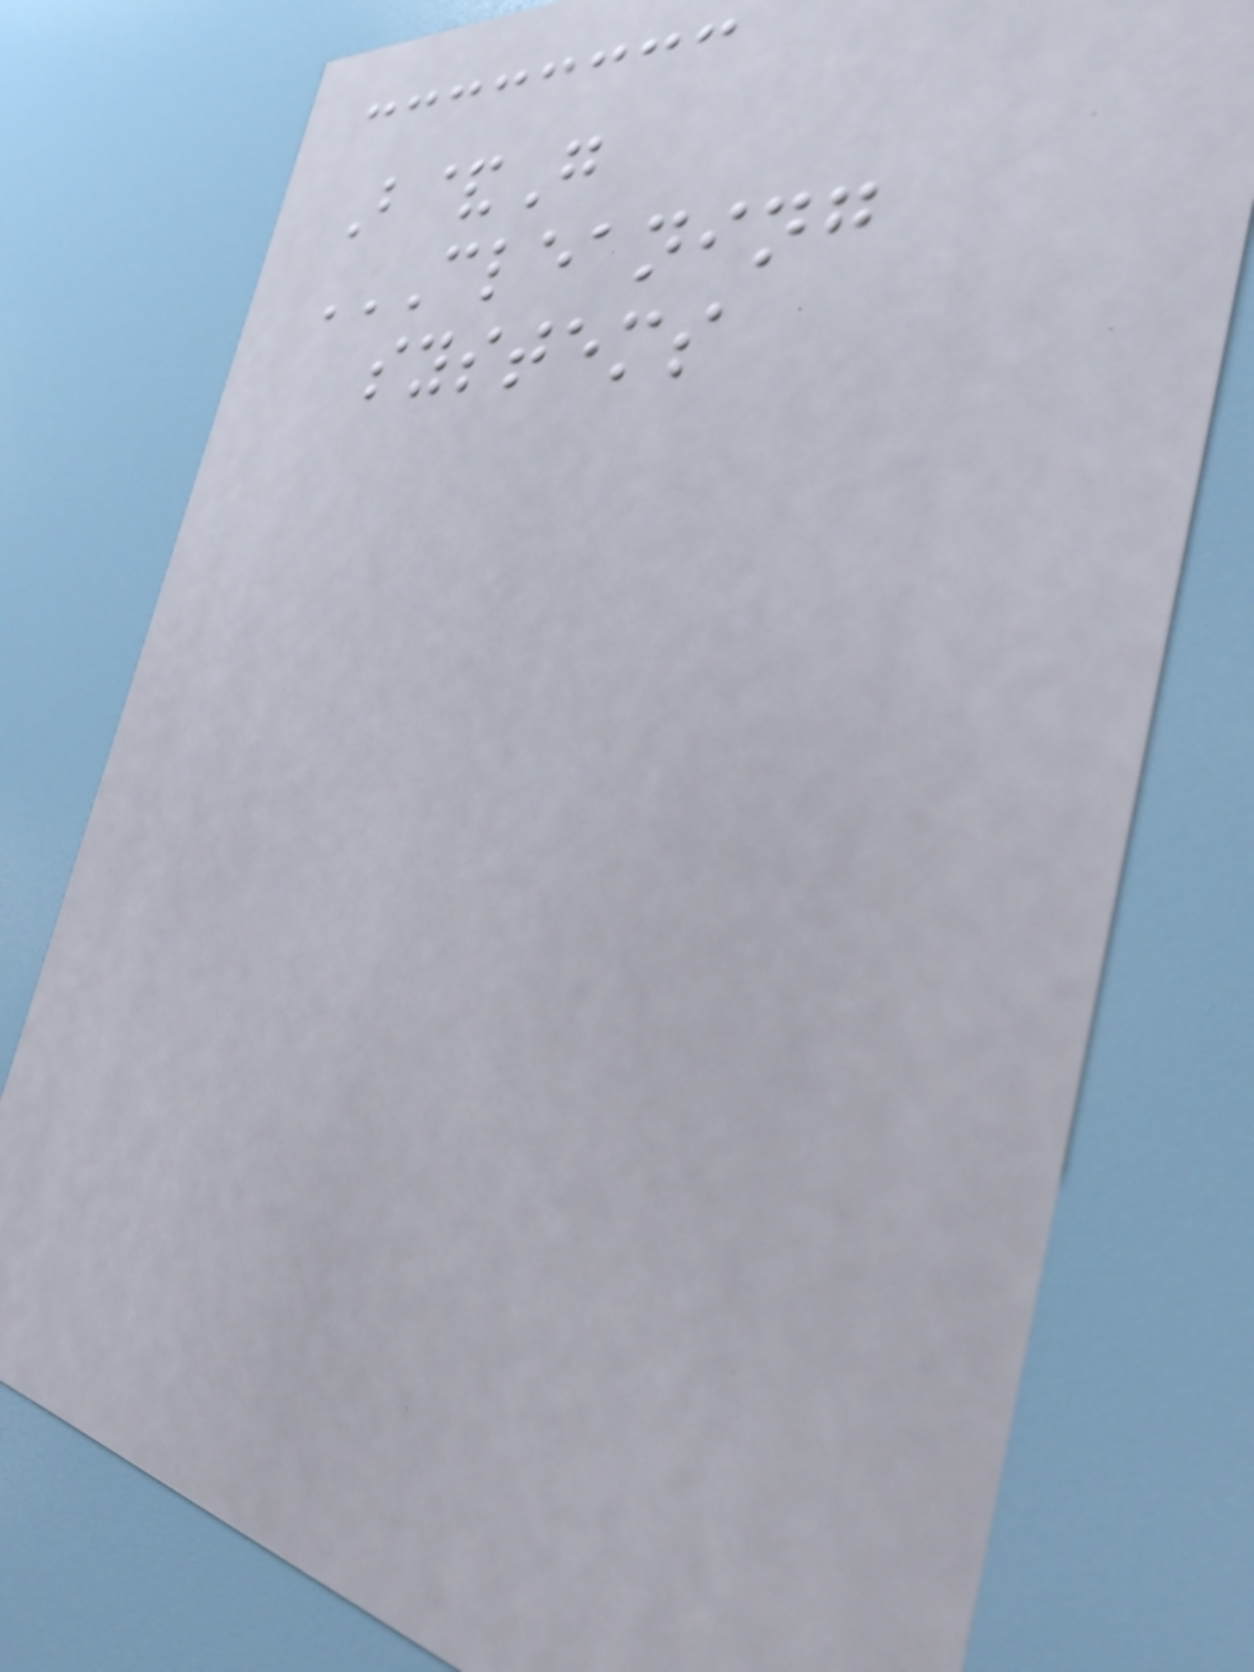B&G
CLEANING
SYSTEMS
